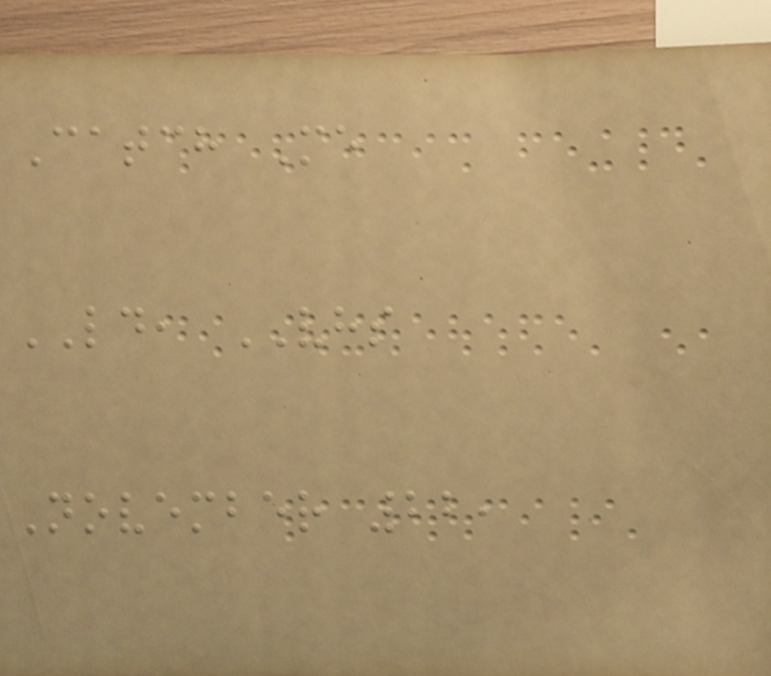Catch Me
LD, VHS
November 22,
